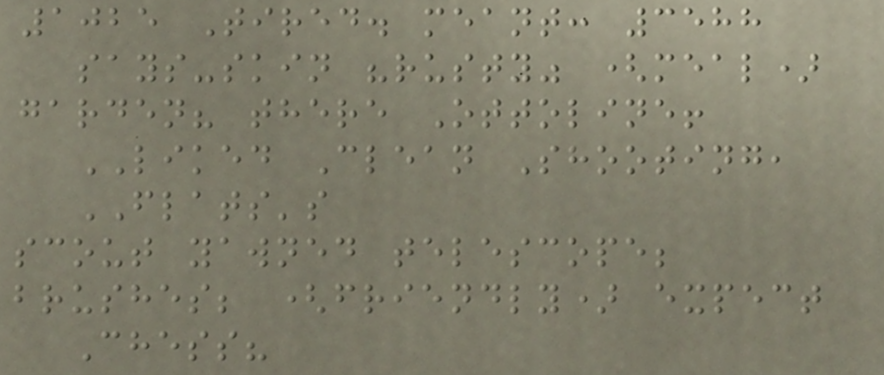1025 Tired. meant: 3588
says-skin "rusty" (meal)
garden? there Ottoline!
LIKED Clean Shooting,
FLATS's
scout yawned telescope;
brushes; (friendly) expect
Chess?
